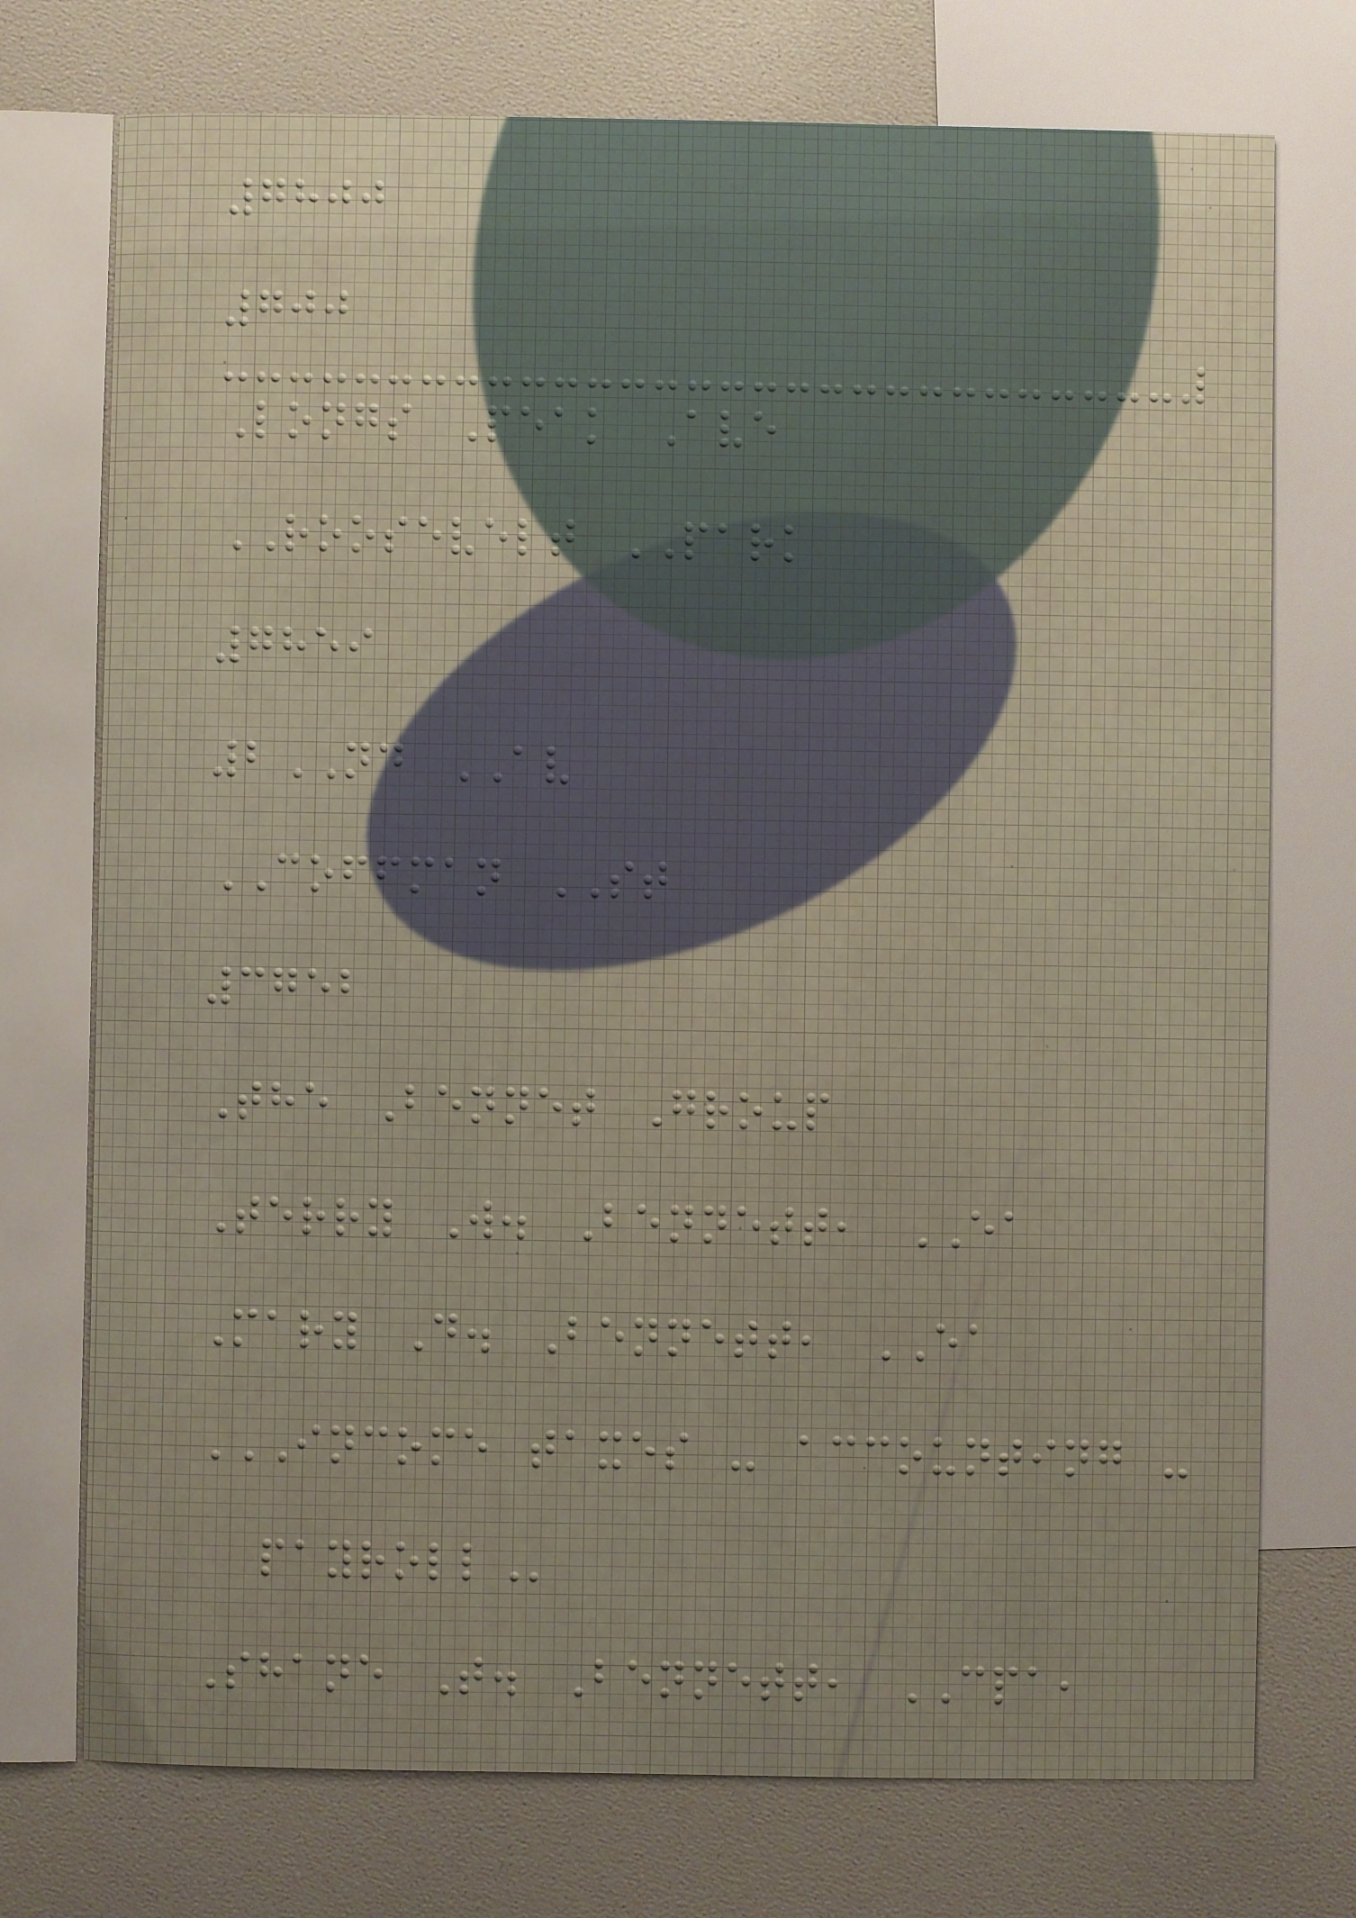7800
700
Longs Peak Ave
ROOSEVELT PARK
7859
2ND AV
COFFMAN ST
3752
The Bennet Group
Terry W. Bennett, EA
Mary D. Bennett, EA
INCOME TAXES - ACCOUNTING -
PAYROLL
Shane T. Bennett, CPA,
